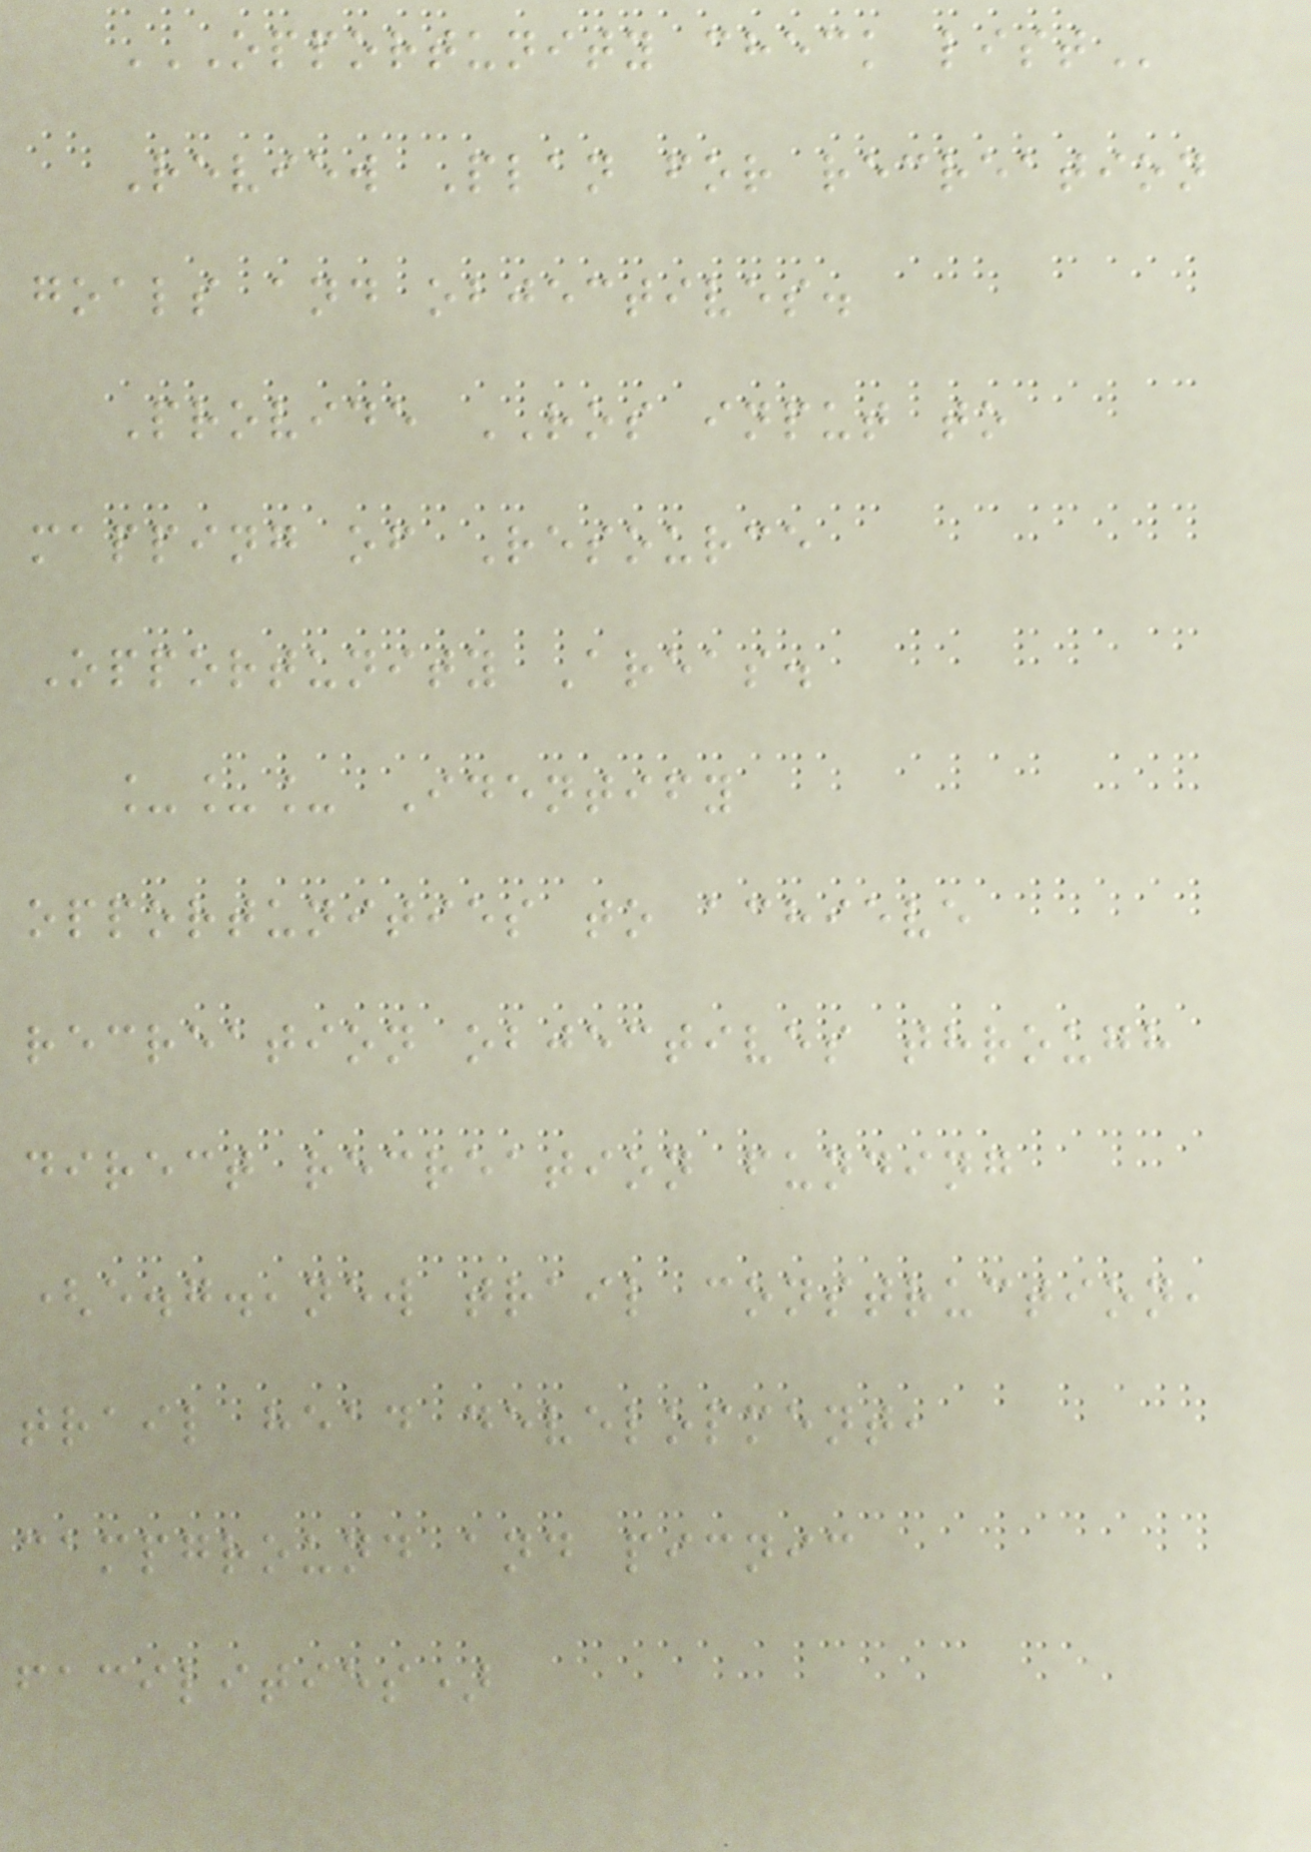OPPORTUNITY CHECK LIST
Review Plan for recreation
goals and objectives.
Provide ROS input to
mapping of Resource
Opportunity Areas.
___ Identify
opportunities to achieve
recreation objectives through
direct recreation funding
(e.g.,new trail construction,
trail head development,
campground and picnic
facilities)
